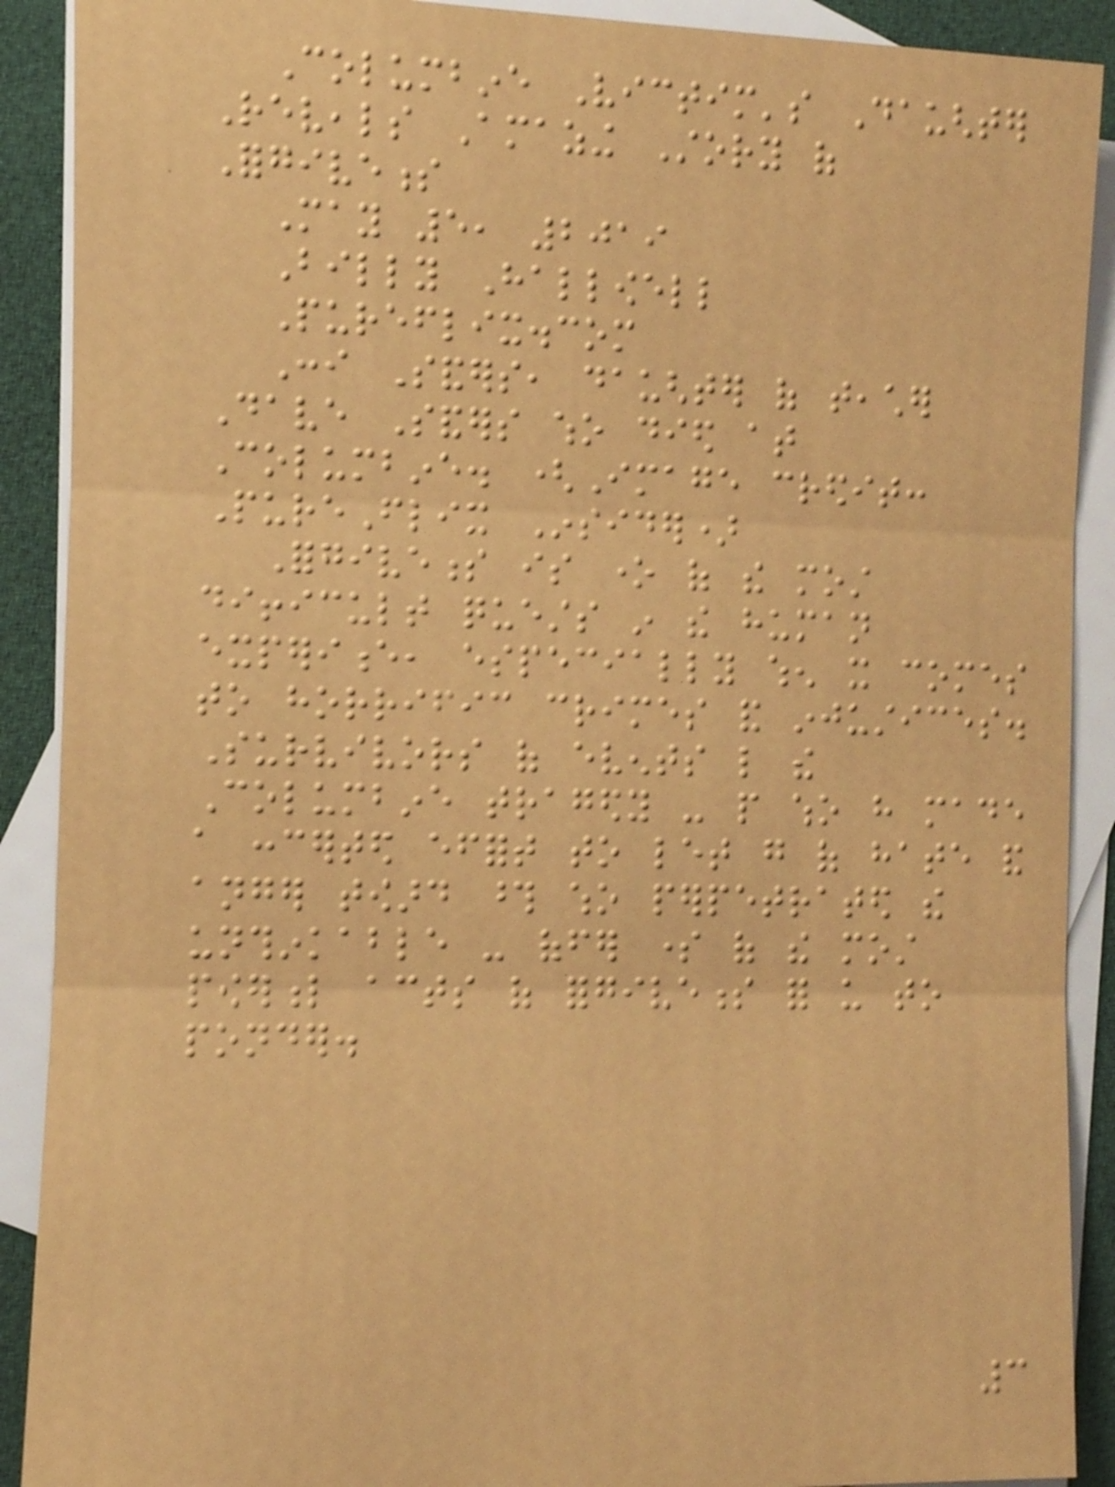Columbine Victim's Daughter
Reveals Amazing Story of
Forgiveness
May 5, 2019
Billy Hallowell
Pureflix.com
Coni Sanders, daughter of teacher
Dave Sanders who died at
Columbine. (Image credit:
PureFlix Insider)
Forgiveness is one of the most
difficult quests in the human
experience, especially when it comes
to horrific crimes and injustices.
Survivors of events like the
Columbine tragedy - people who have made
a concerted effort to let go of hate and
anger toward those who perpetrated the
unthinkable - offer some of the most
powerful acts of forgiveness for us to
ponder.
3
